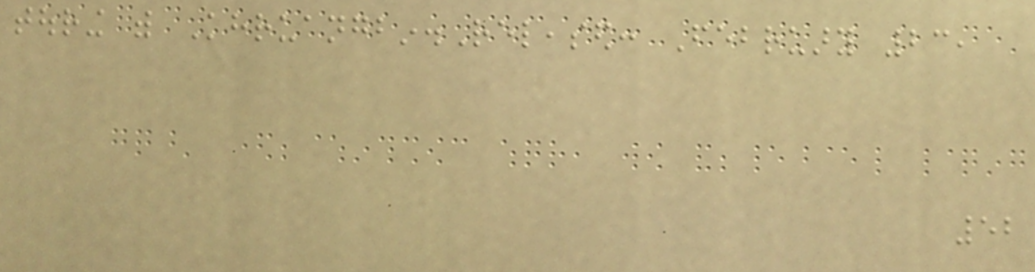touring with Khruangbin.Released: February 23,
52
